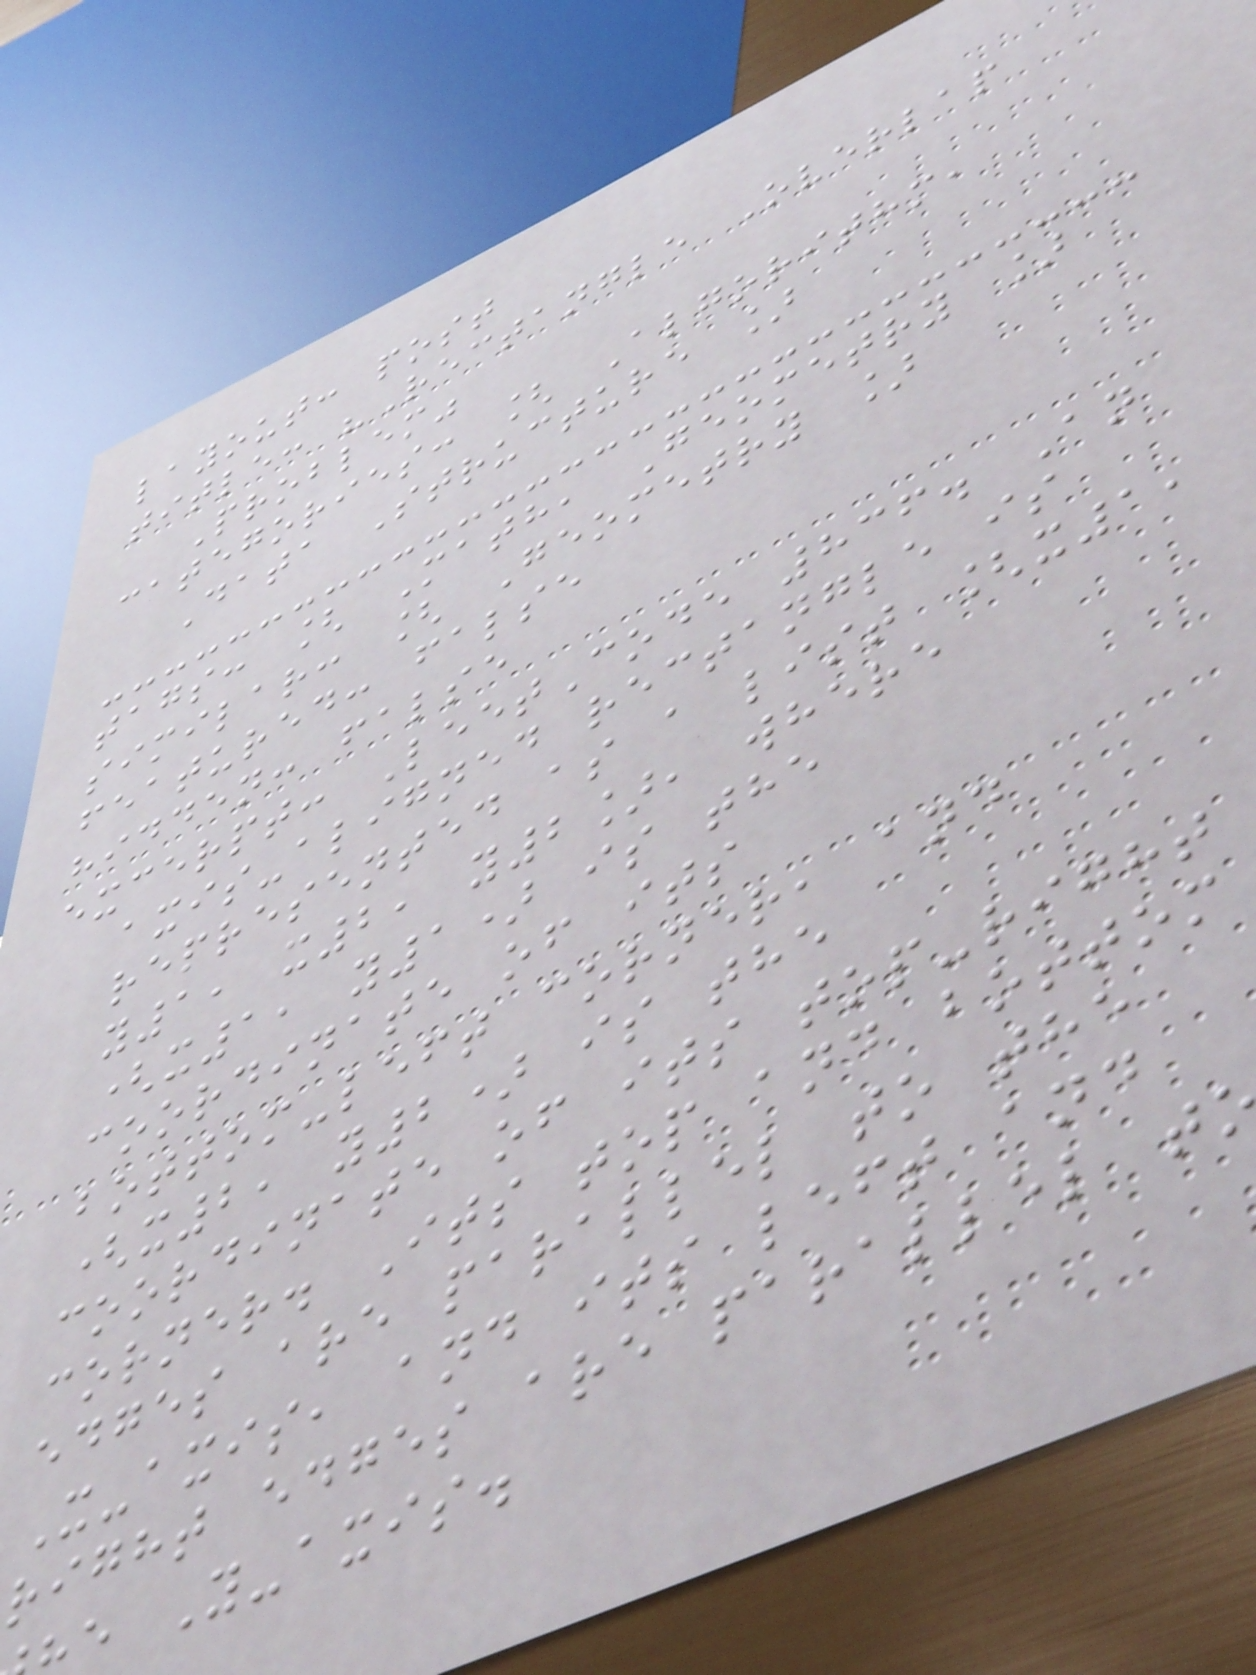layout: post
title: "Rectangle Overlap
Problem"
categories: [ Algorithm,
Data Structure ]
tags: [ Math, Geometry ]
similar: [ Geometry ]
featured: false
hidden: false
excerpt: LeetCode 836. An
axis-aligned rectangle is
represented as a list [x1,
y1, x2, y2], where
(x1, y1) is the
coordinate of its
bottom-left corner, and
(x2, y2) is the
coordinate of its top-right
corner. Its top and bottom
edges are parallel to the
X-axis, and its left and
right edges are parallel t
e Y-axis.
